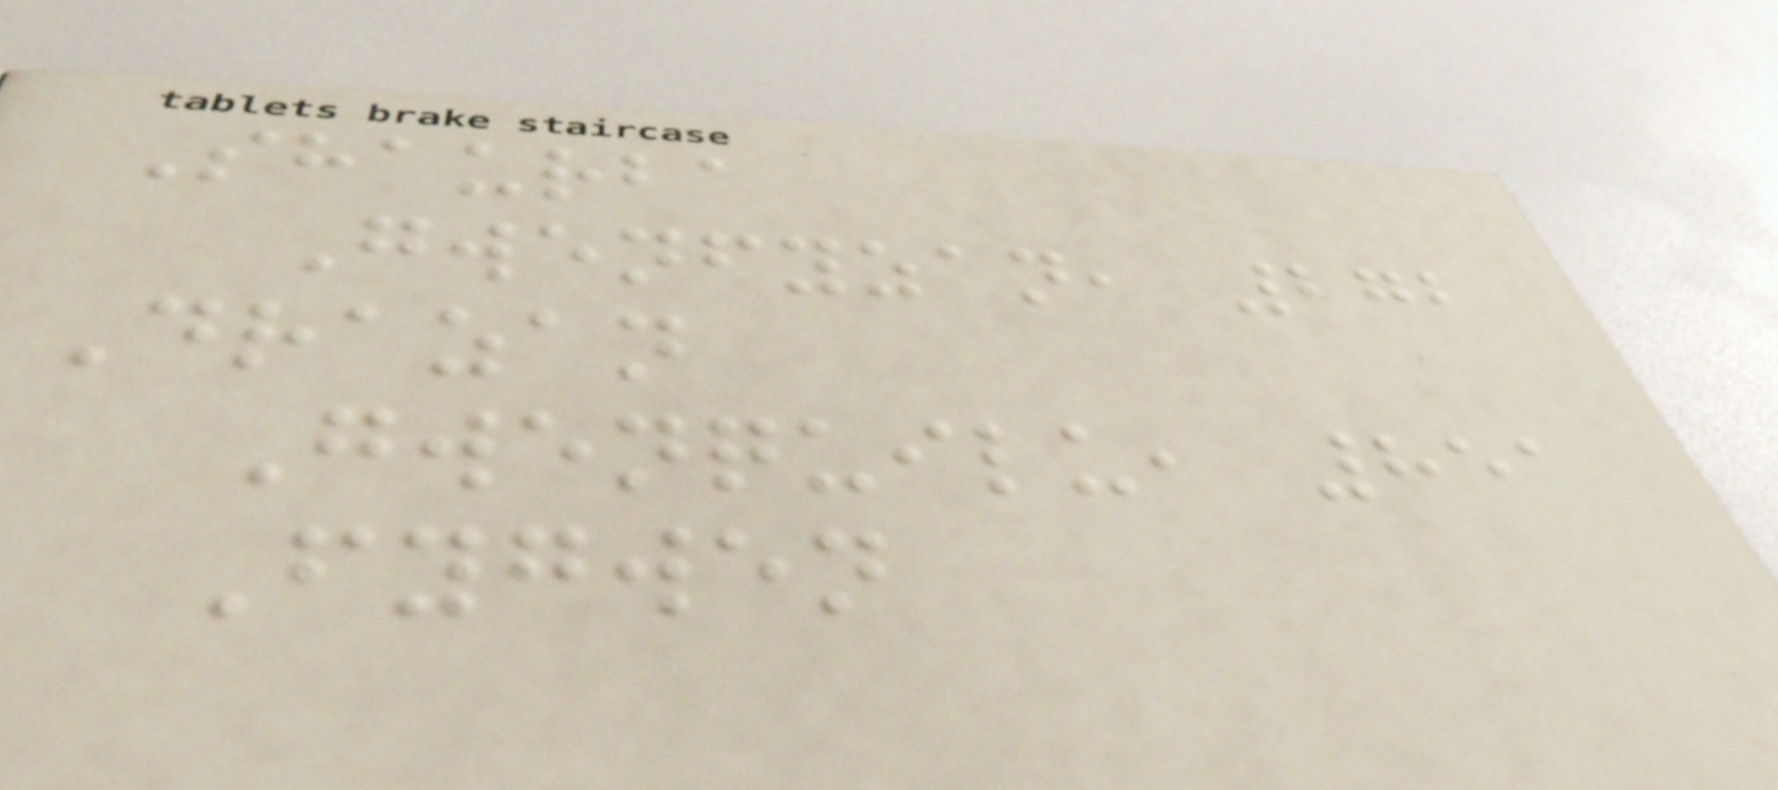Shaurba
Gwenfyzan, 272
Drazan
Gwenquilu, 851
Fygwen
